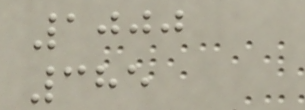1000
385
